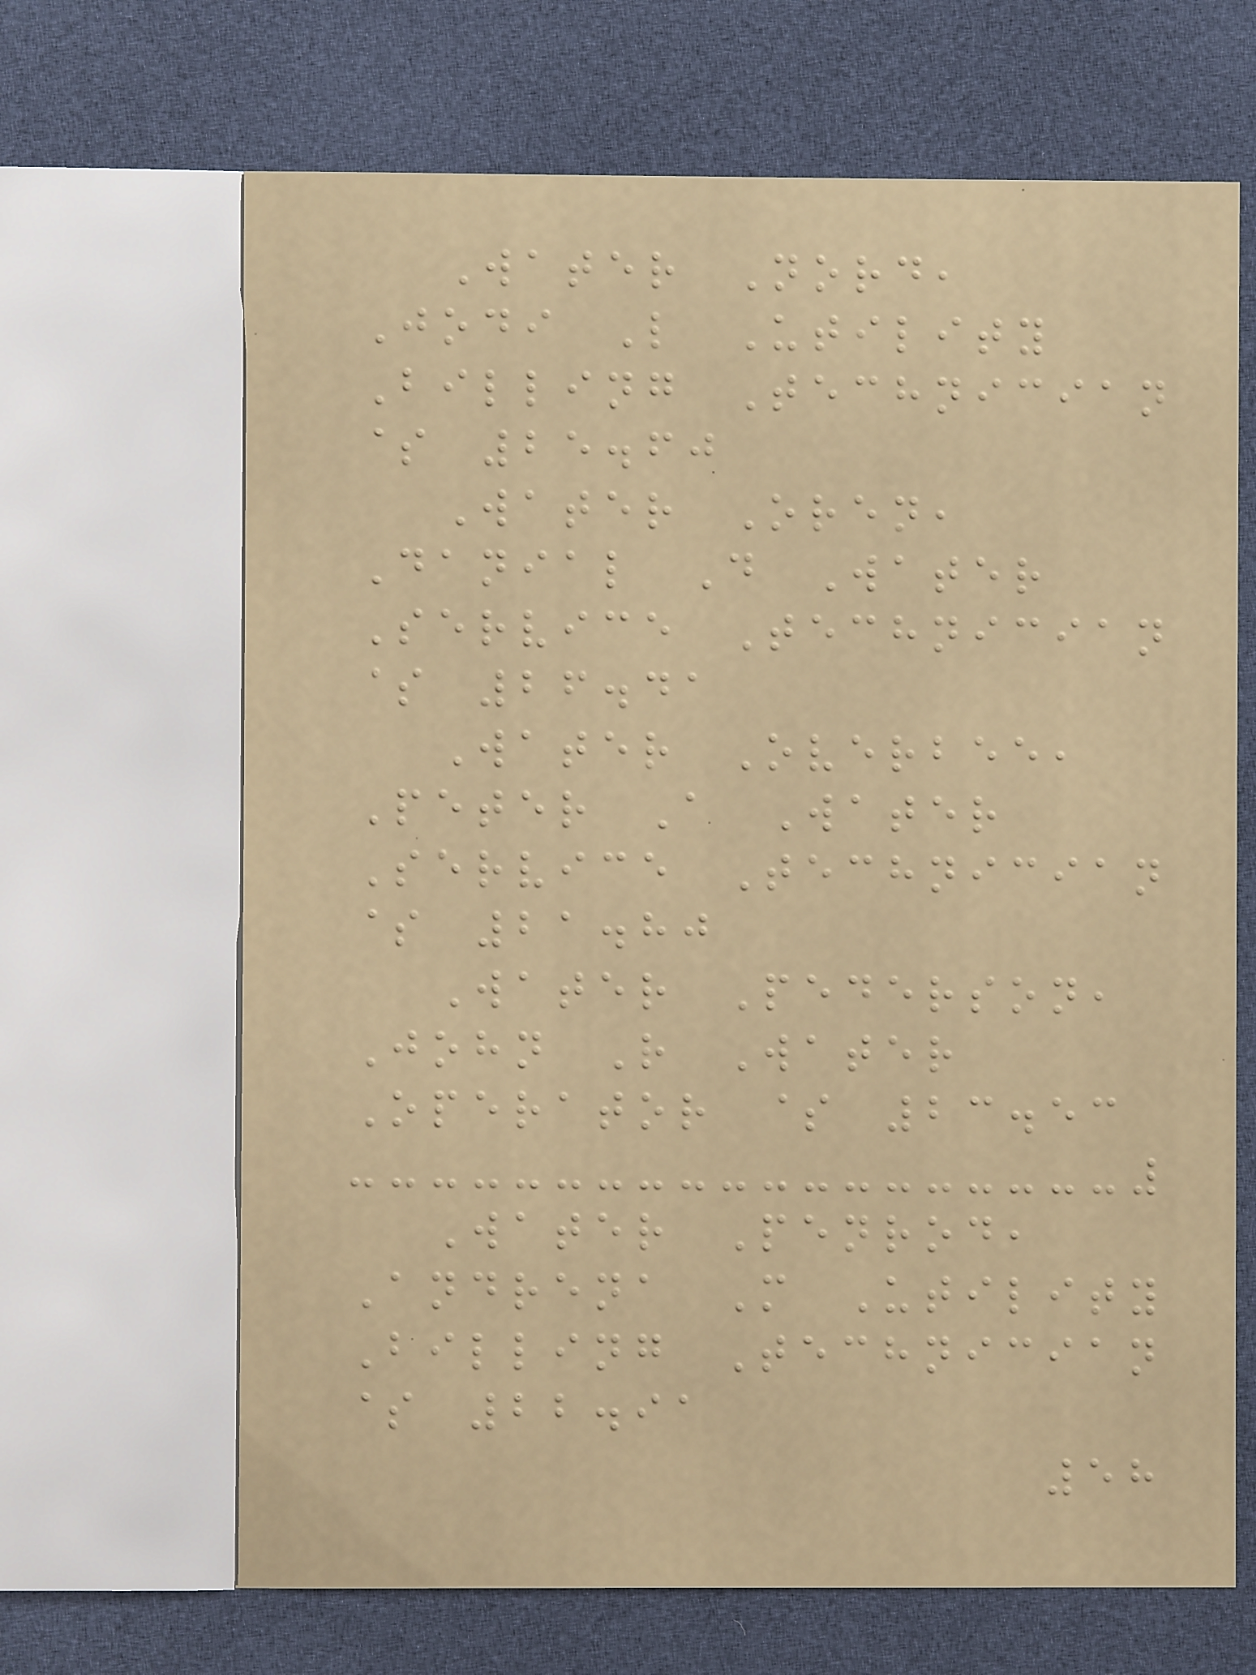Water Nord,
Jodi L Utility
Billing Technician
$ 25.60
Water Oren,
Danial D Water
Service Technician
$ 26.41
Water Overbee,
Peter A Water
Service Technician
$ 21.80
Water Pederson,
John R Water
Operator $ 23.53
Water Penrod,
Andrena M Utility
Billing Technician
$ 22.91
58
